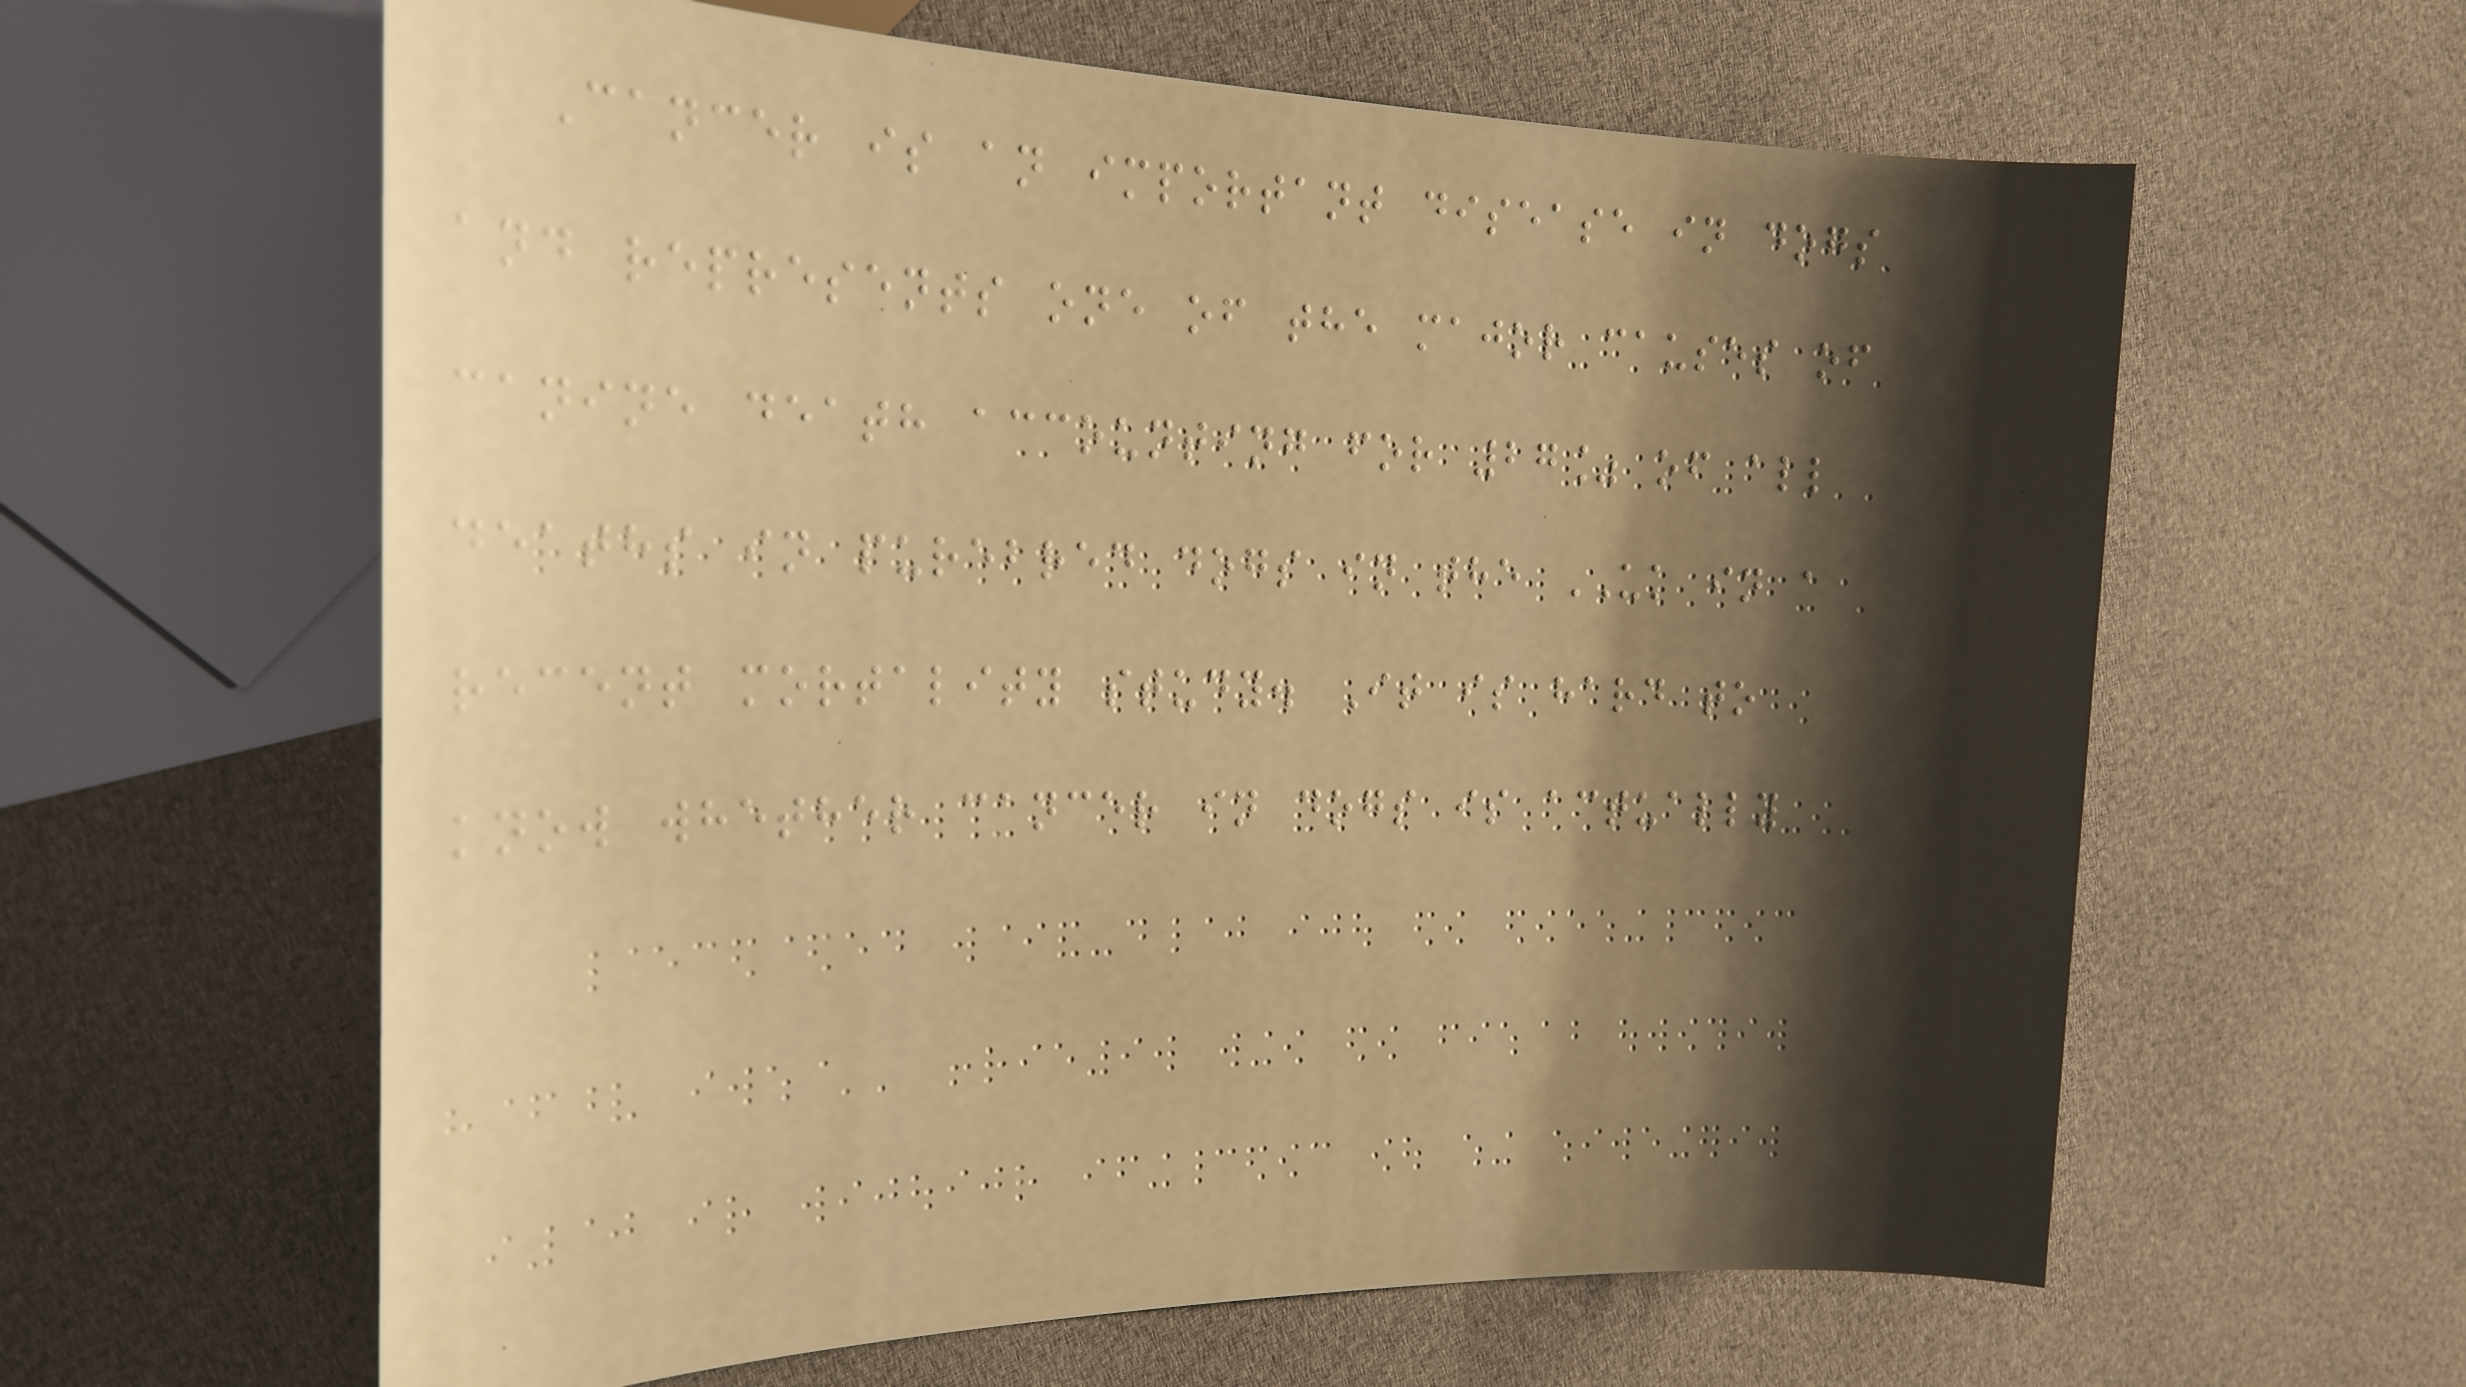Cancer is an important disease in dogs
and represents one of the major causes of
canine death accounting for 27% of all
deaths in purebred dogs in the UK in a
recent mortality study. It is hard to
know whether cancer in dogs is actually
